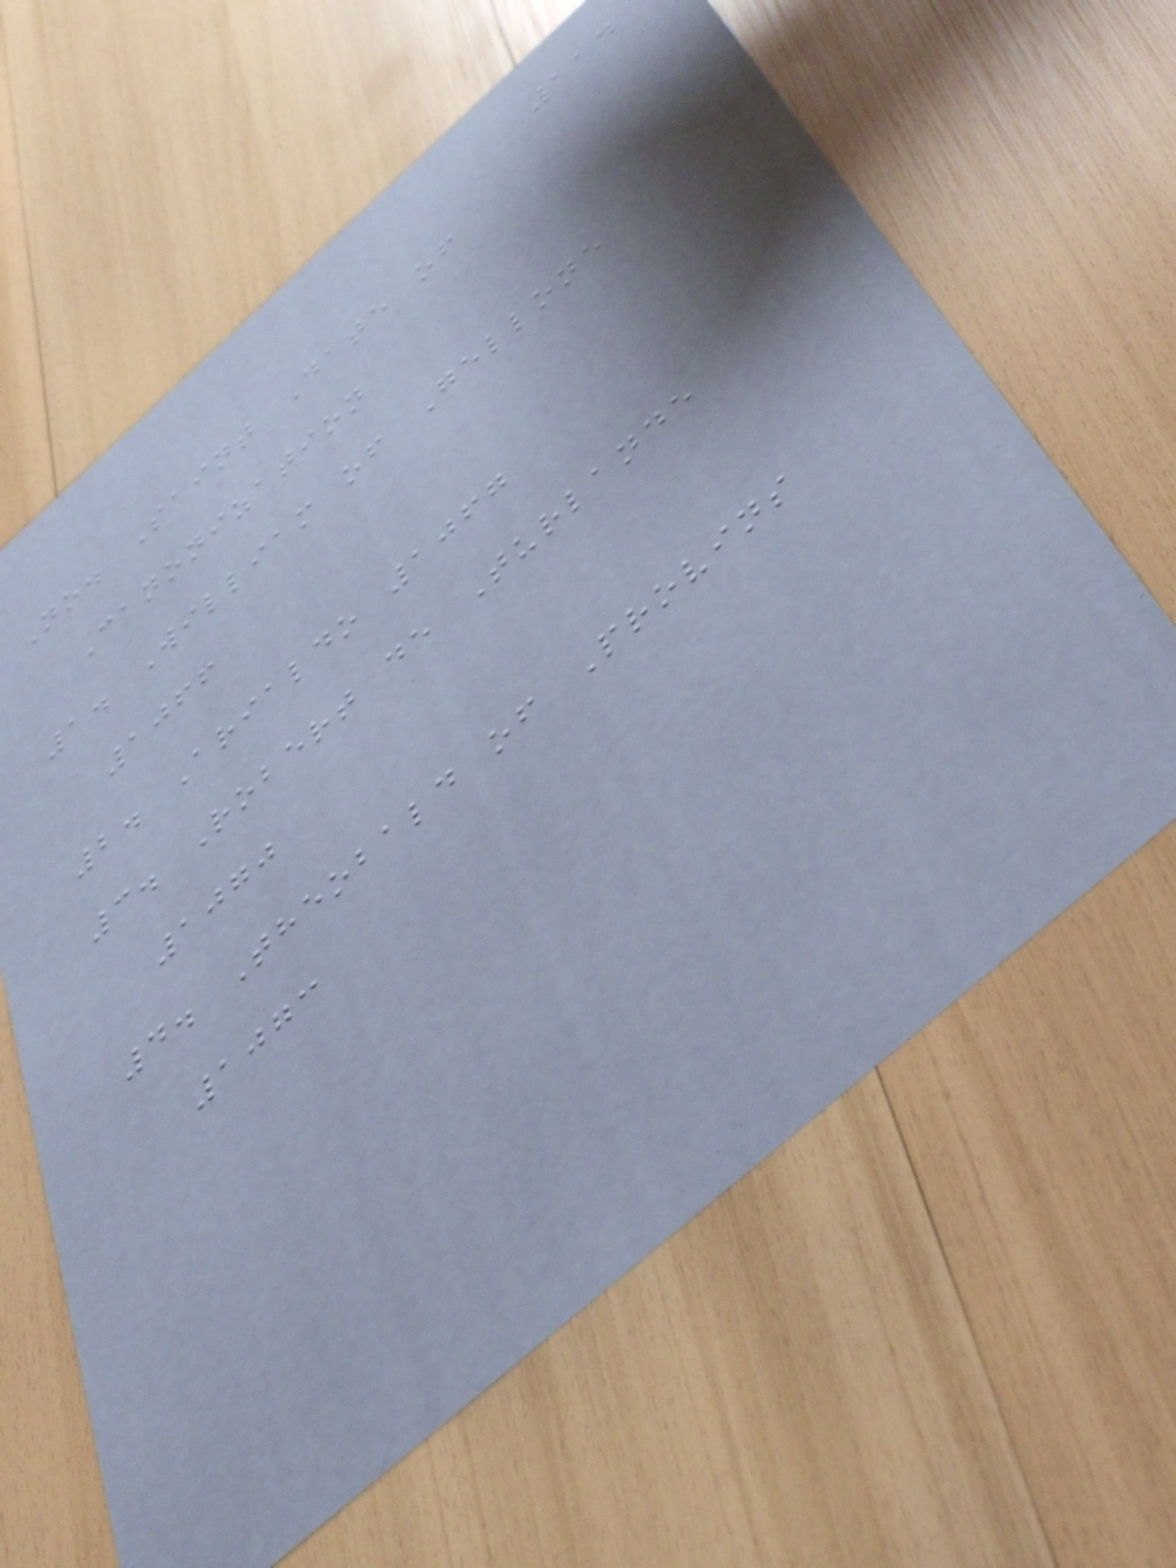114
No. Saint Date of
Canonization
1. William of Gellone
1066
2. Arialdo 1067
3. Robert de Turlande
1070
4. Theobald of Provins
1073
